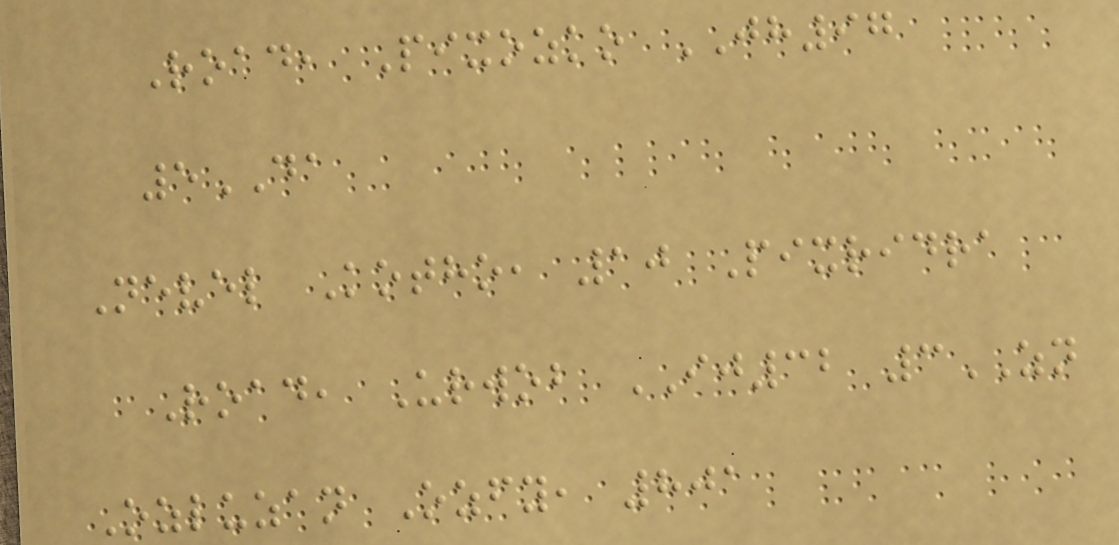Road, Pixozko JH97
5DA
Nevel Kotho, 10 Pixridra
Road, Urwob IJ32 3ZN
Ozluzan Ozfy, 801
